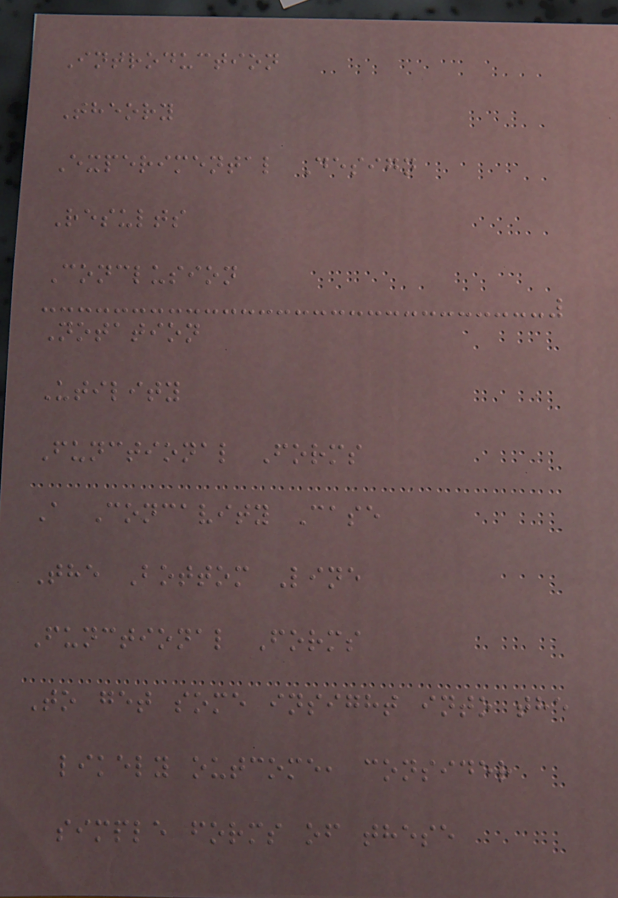Introduction
Theory
Experimental Design
Results
Conclusion
Notation
Utility
Functional Forms
A Concavity Case
The Bottom Line
Functional Forms
To get some insight into the
likely outcome, consider
simple forms of these
